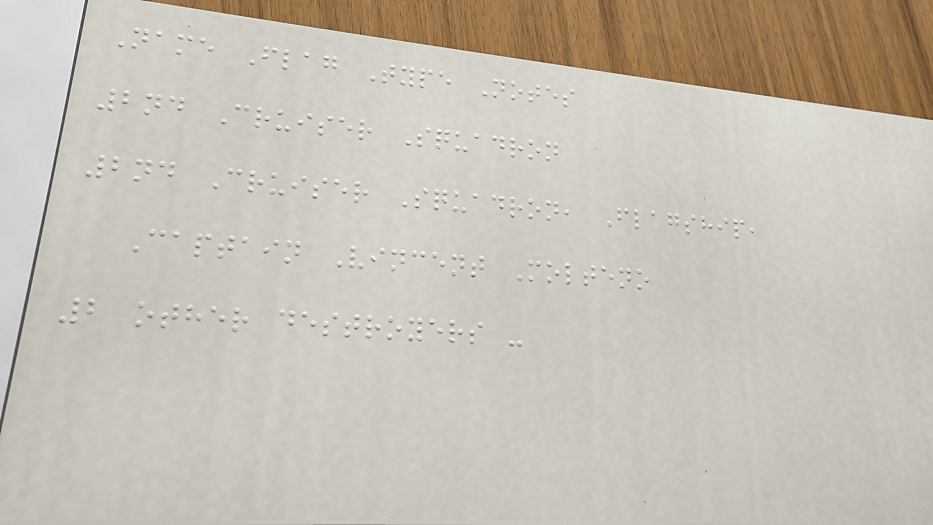Name Flag Type Notes
2nd Cruiser Squadron
2nd Cruiser Squadron, Flagship,
Captain Vincent Molteno
2 other destroyers -
